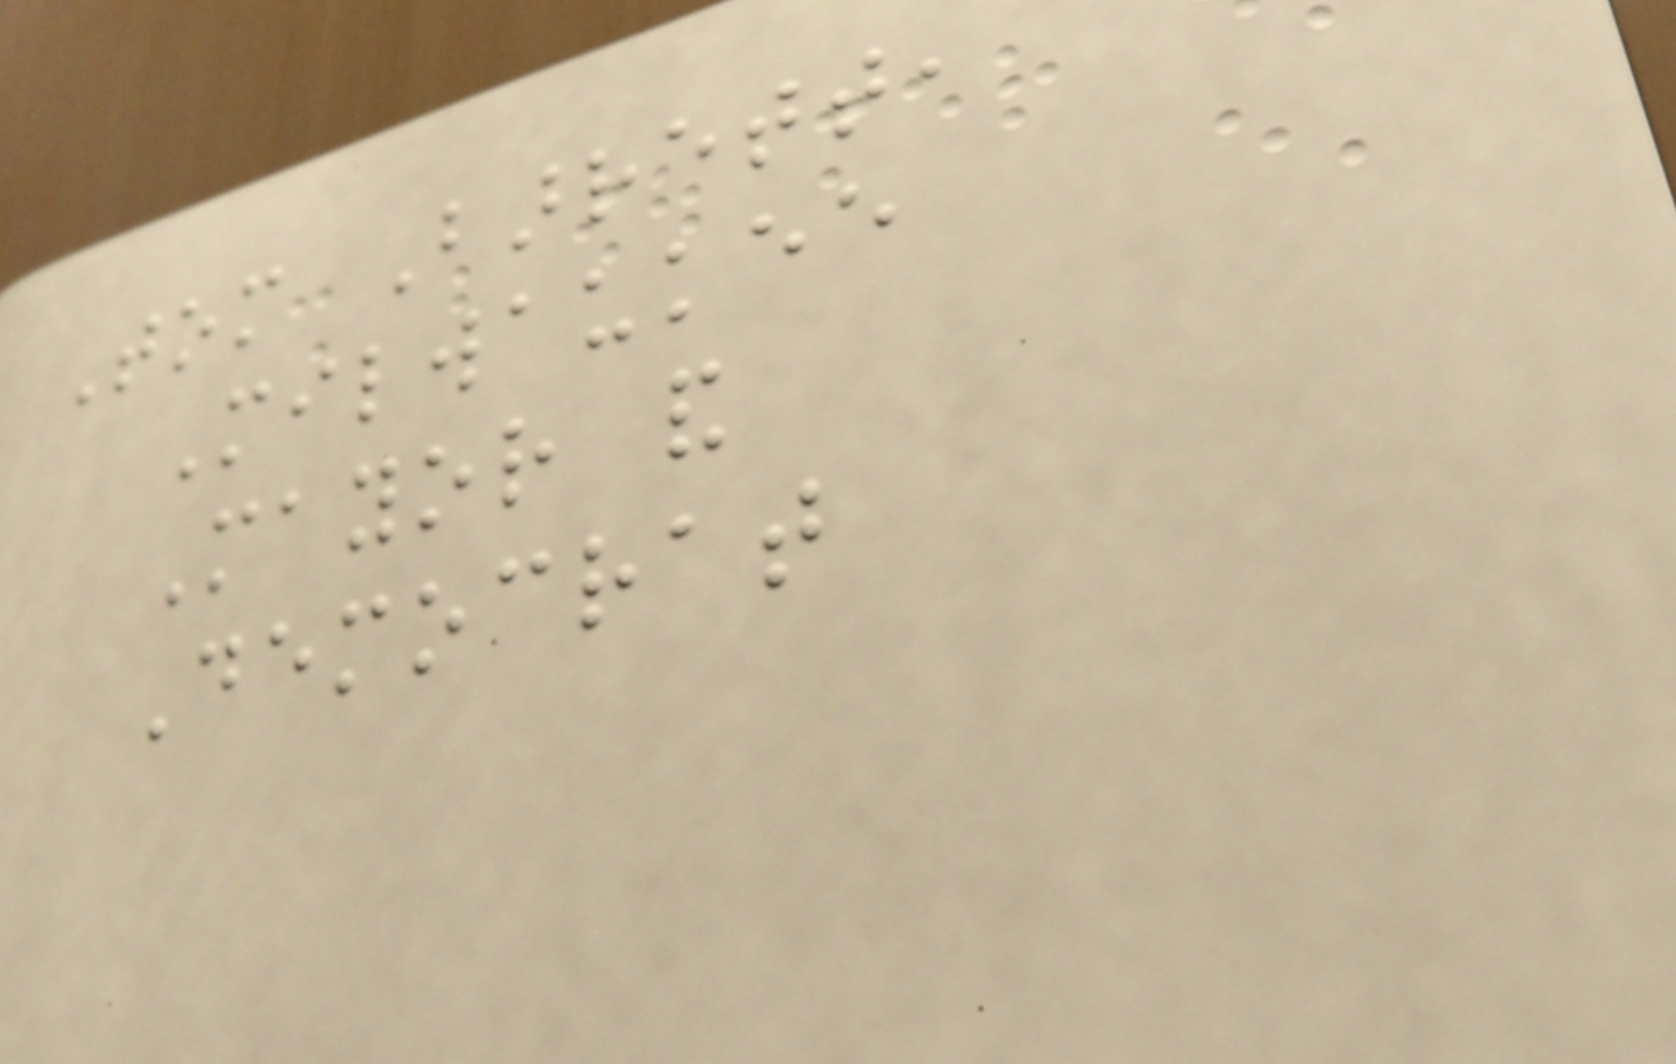Tom Barrett,
Milwaukee
Mayor and
Democrat
